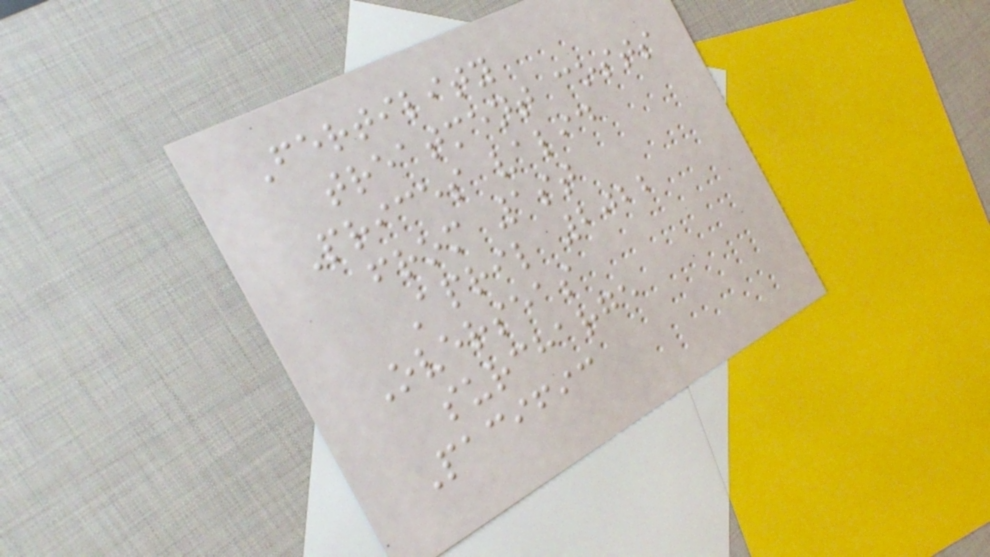Fertility
treatment costs
Prices valid
from 1st
April 2022
Overseas
surcharge
Pacific
